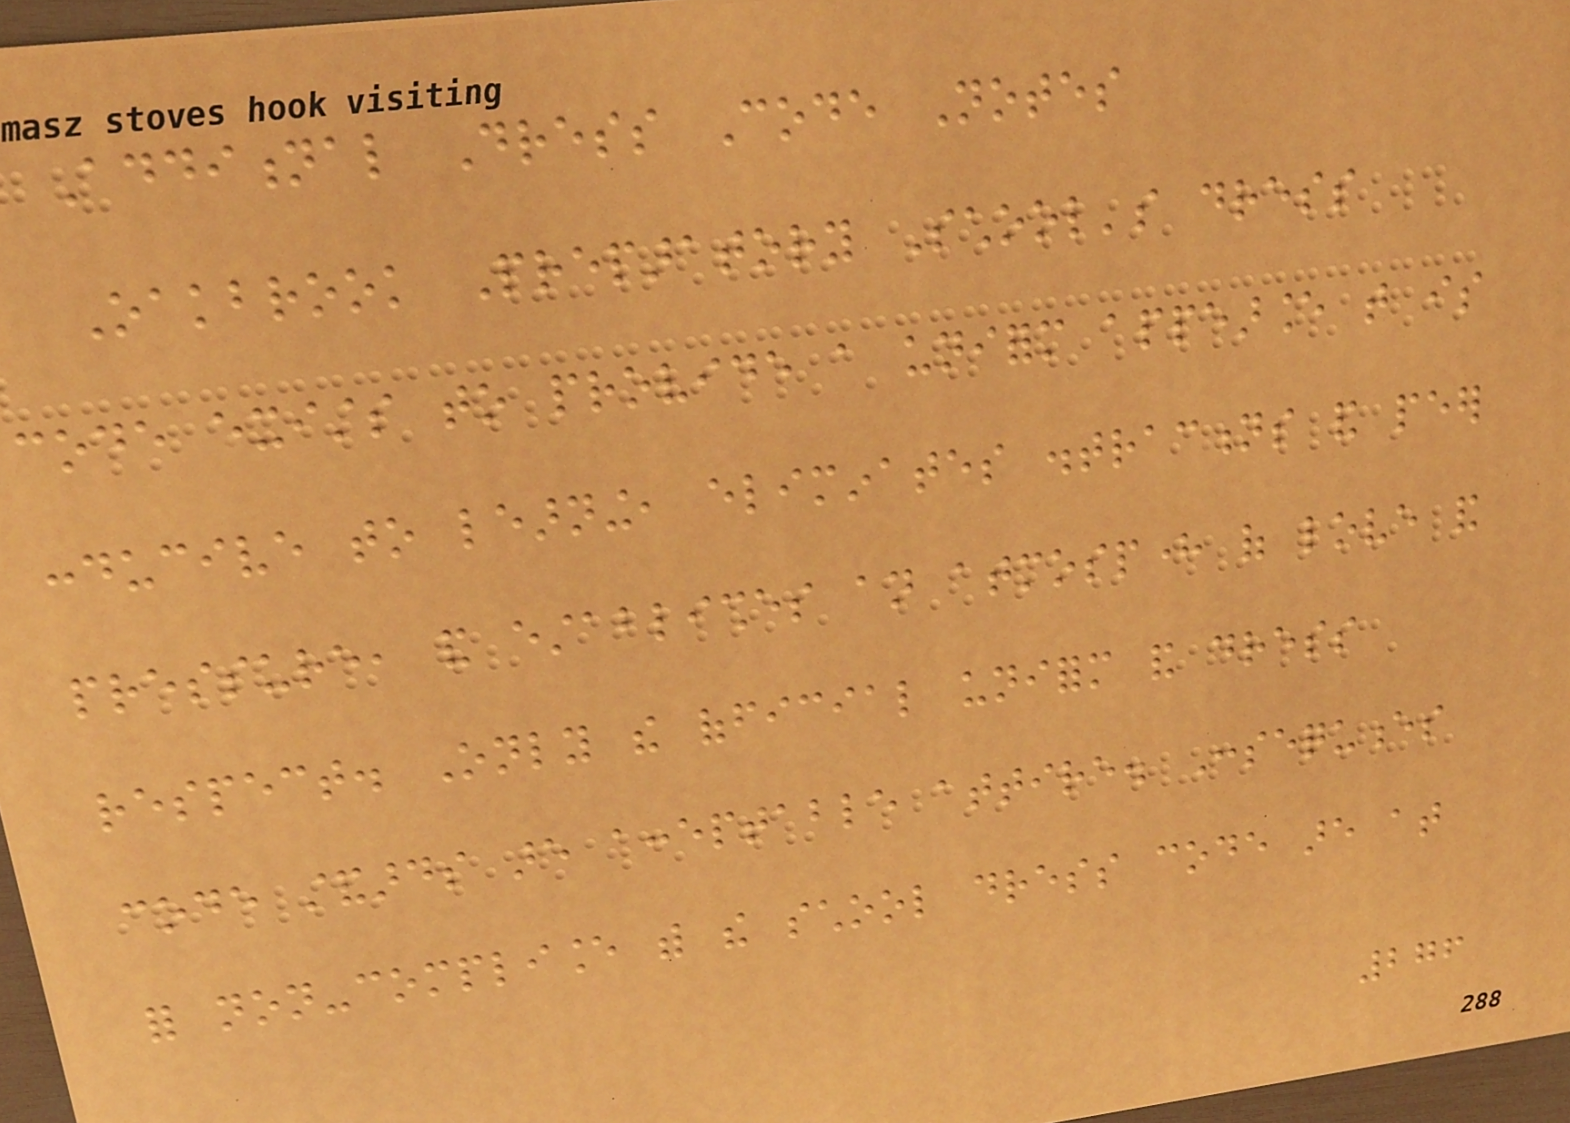Additional Dress Code Notes
Oakbrook Preparatory School's dress
code exists to provide a uniform appearance that is
conducive to learning, eliminates distractions and peer
pressure, and establishes an atmosphere of love and
respect. Only the official uniform and dress
code standards are acceptable attire. Consequences
for non-compliance with the school dress code are at
276
